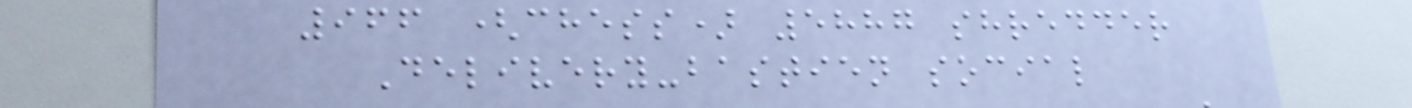966 (chess) 5887 shredder
Delivery-bastien social
